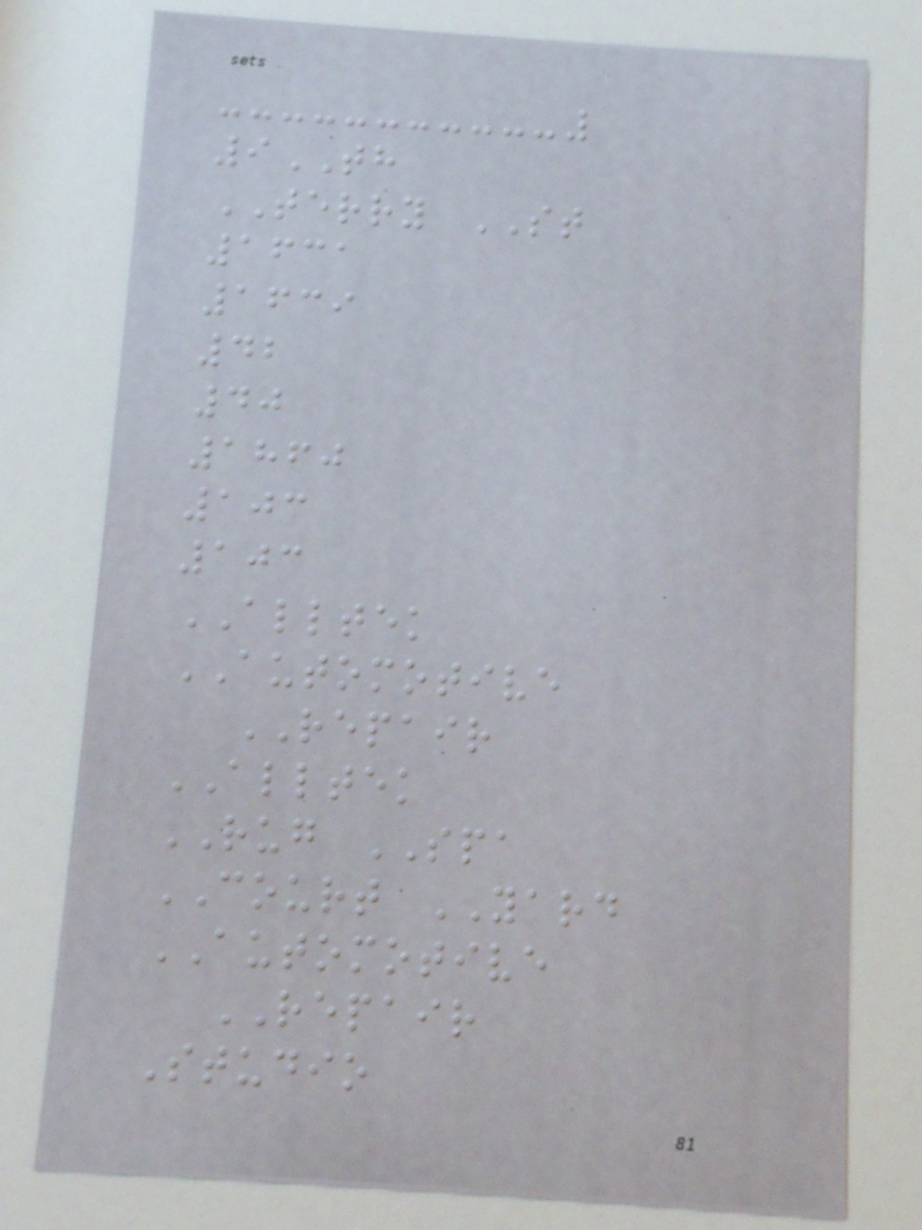9TH
TERRY ST
1631
1639
42
40
1860
103
103
ALLTEK
AUTOMOTIVE
REPAIR
ALLTEK
RUG SPA
COURT YARD
AUTOMOTIVE
REPAIR
Studio
